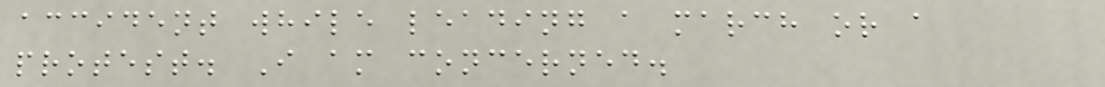accident while leading a march or a
protest. I am concerned.
